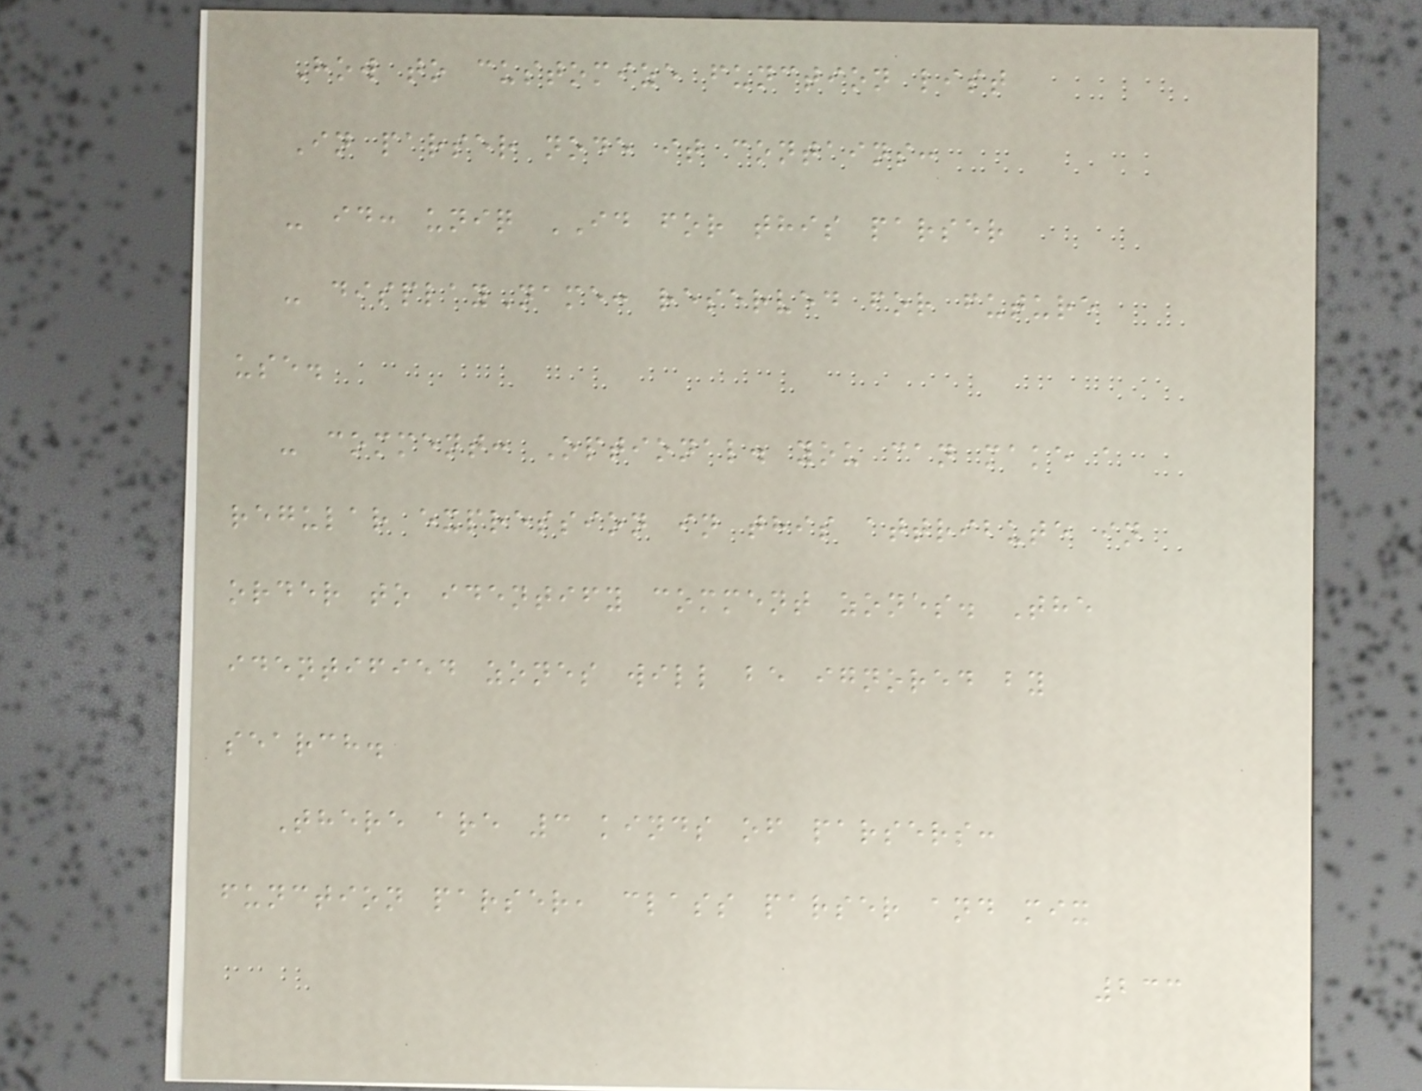How to customize function list
In parser node it contains:
- id: uniq ID for this parser
- displayName: reserved for future
use.
- comment: Optional. you can make a
regular expression in this attribute in
order to identify comment zones. The
identified zones will be ignored by
search.
There are 3 kinds of parsers:
function parser, class parser and mix
233
